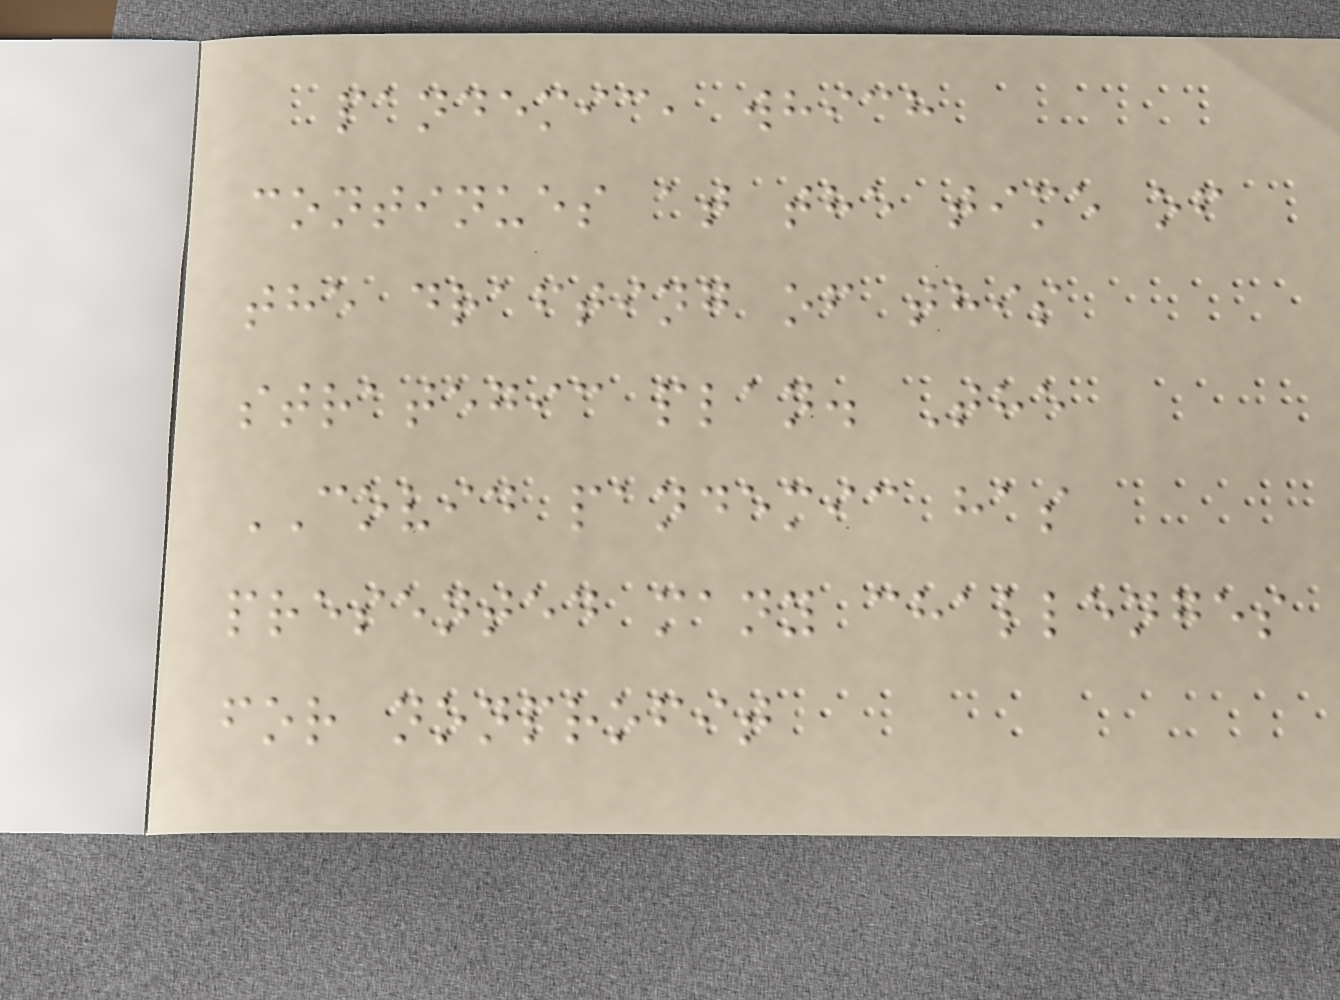pandemic, which
continues at the time of
the drafting of this
strategic plan. The
COVID pandemic has
presented many challenges
for nonprofit
